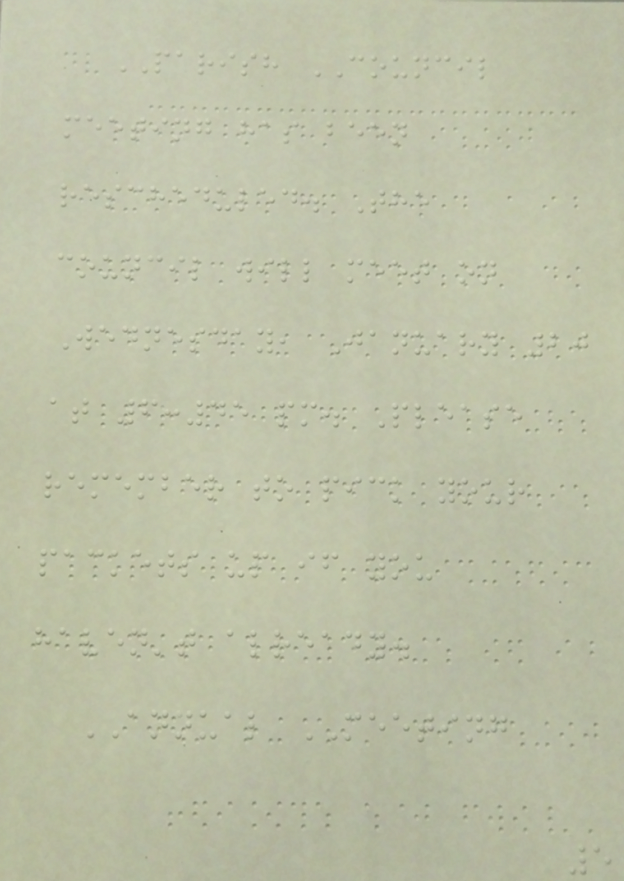PARISH COUNCIL
meeting has been
rescheduled. The
council will meet on
Wednesday, January 20
at 6:45 pm. Please
remember to pick your
packets up if you
haven't already.
ANNUAL MEETING
5
